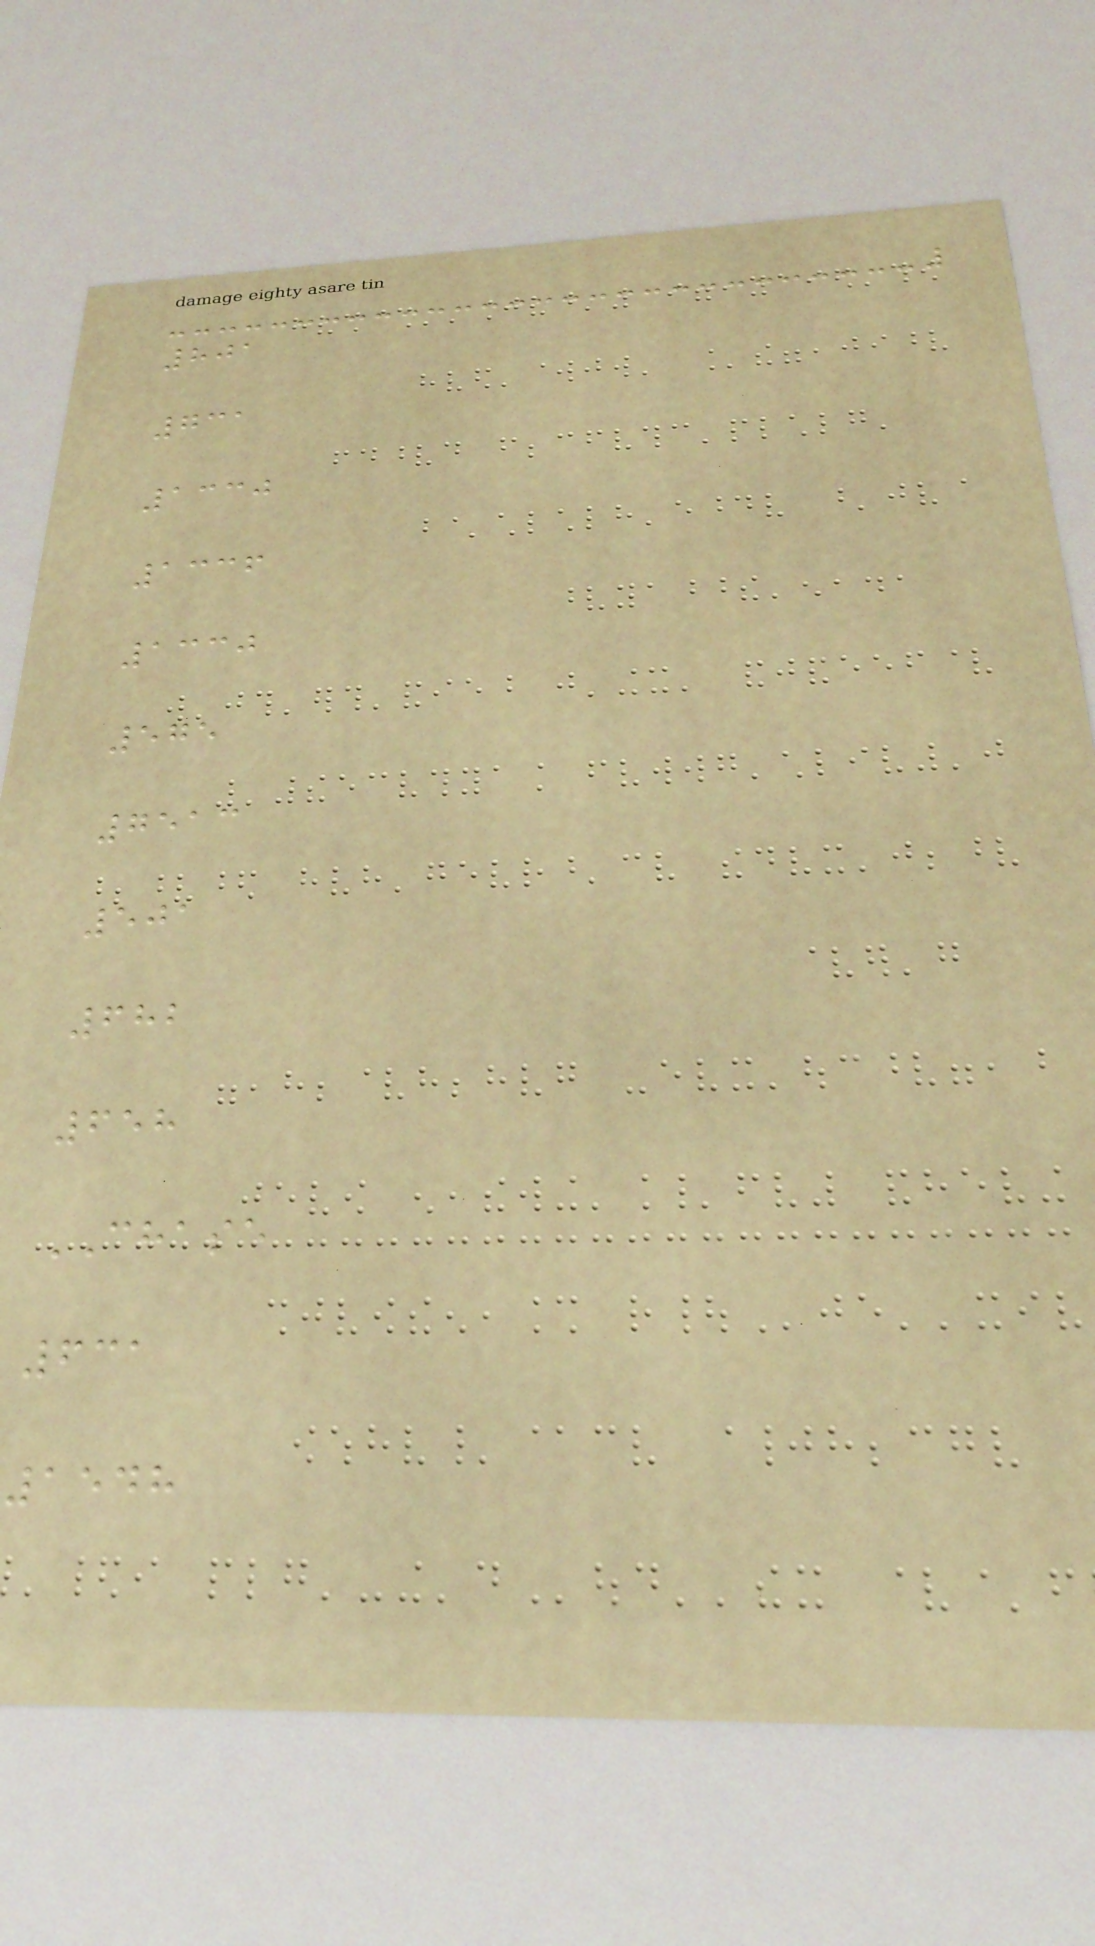801
731
1330
1336
1330
575
7513
501
682
658
CHASE
631
1548
